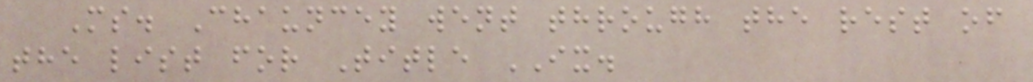Ms. Chauncey went through the rest of
the list for Title IX.
